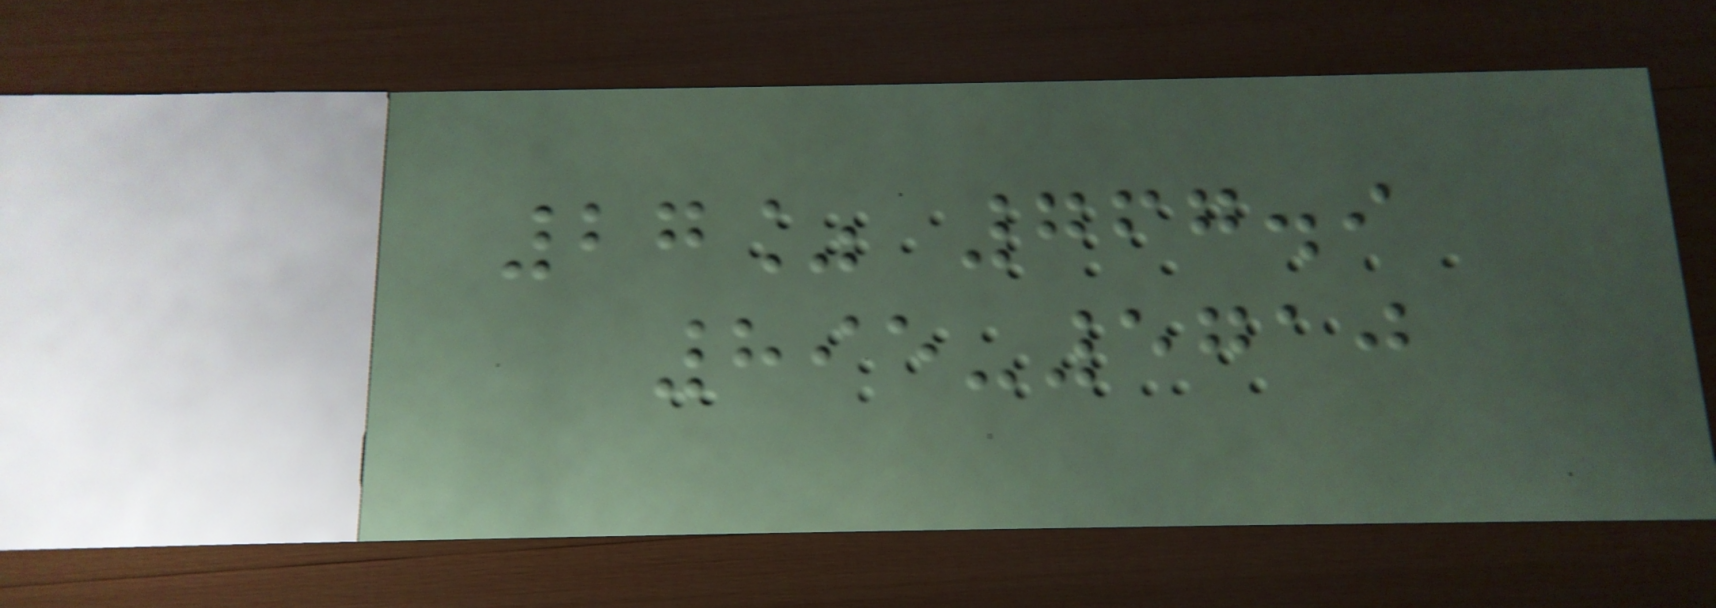27% 767.9
895-5710
